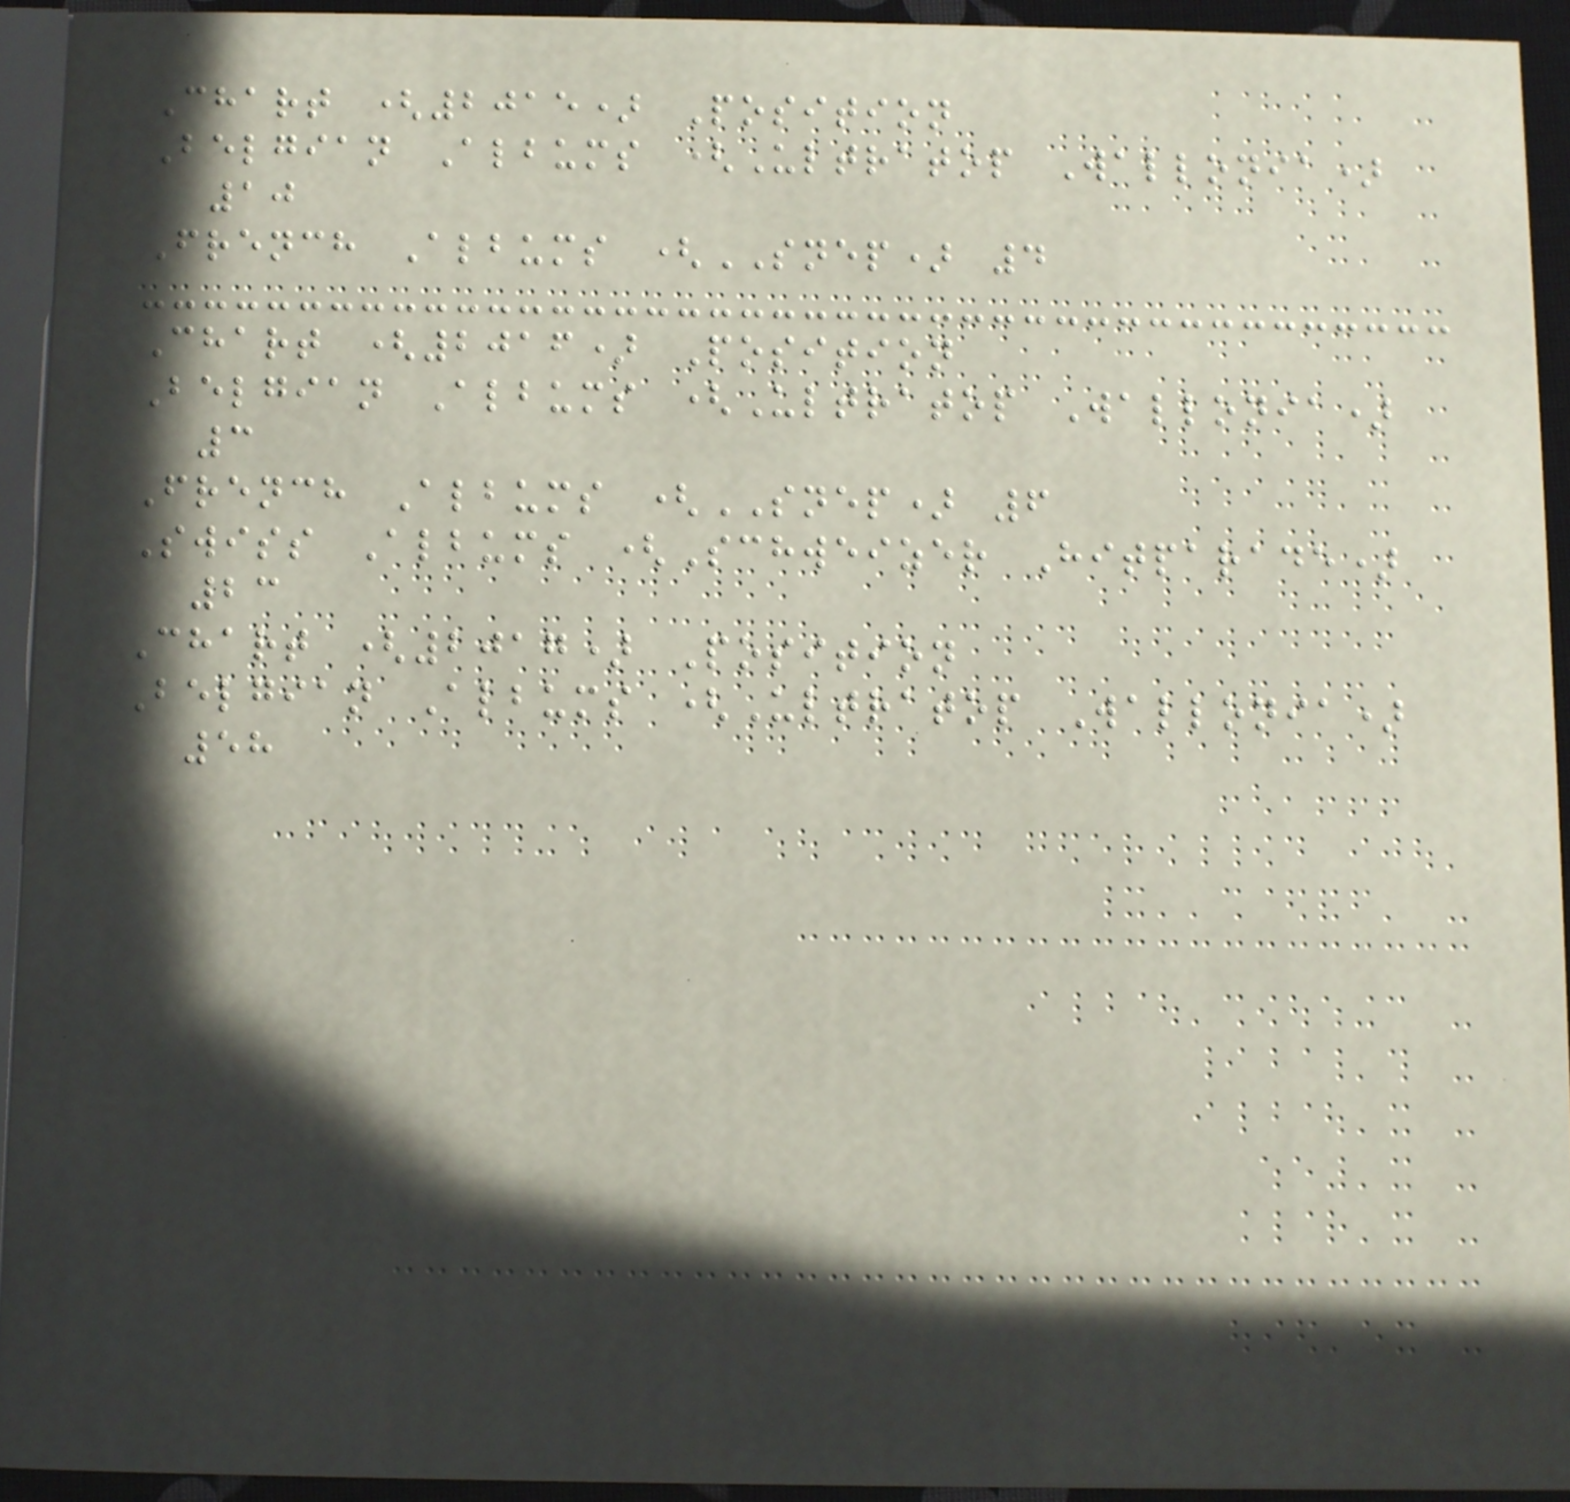Chart (2015) Position
Belgian Albums (Ultratop Wallonia)
10
French Albums (SNEP) 4
Chart (2016) Position
Belgian Albums (Ultratop Wallonia)
3
French Albums (SNEP) 6
Swiss Albums (Schweizer Hitparade)
23
Chart (2017) Position
Belgian Albums (Ultratop Wallonia)
58
